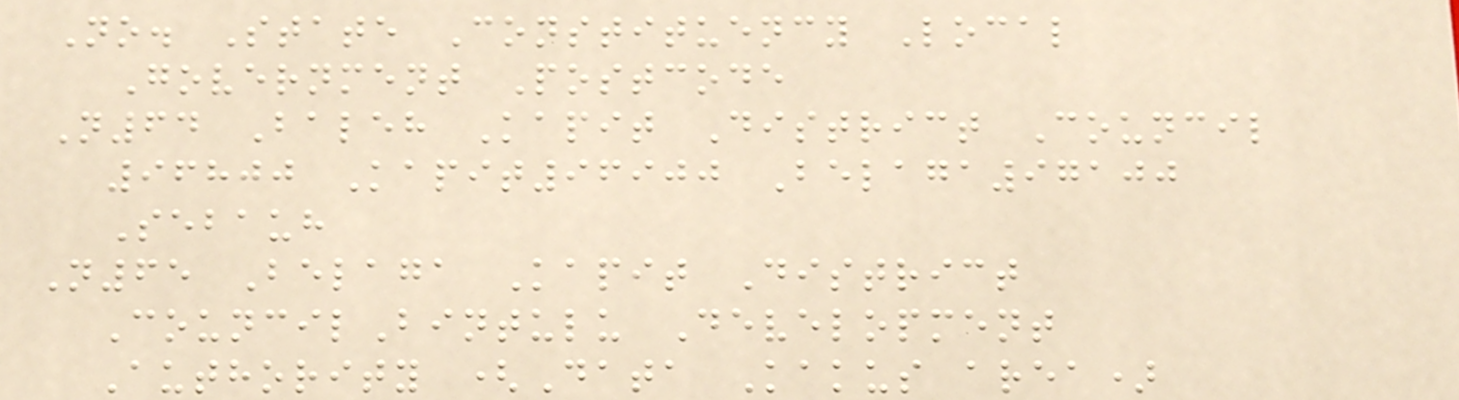No. State Constituency Local
Government Postcode
N64 Baleh Kapit District Council
96800 Kapit96900 Belaga97100
Sebauh
N65 Belaga Kapit District
CouncilBintulu Development
Authority (Data Kakus area)
